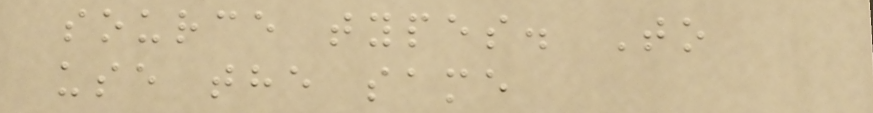source types. To
use the same
